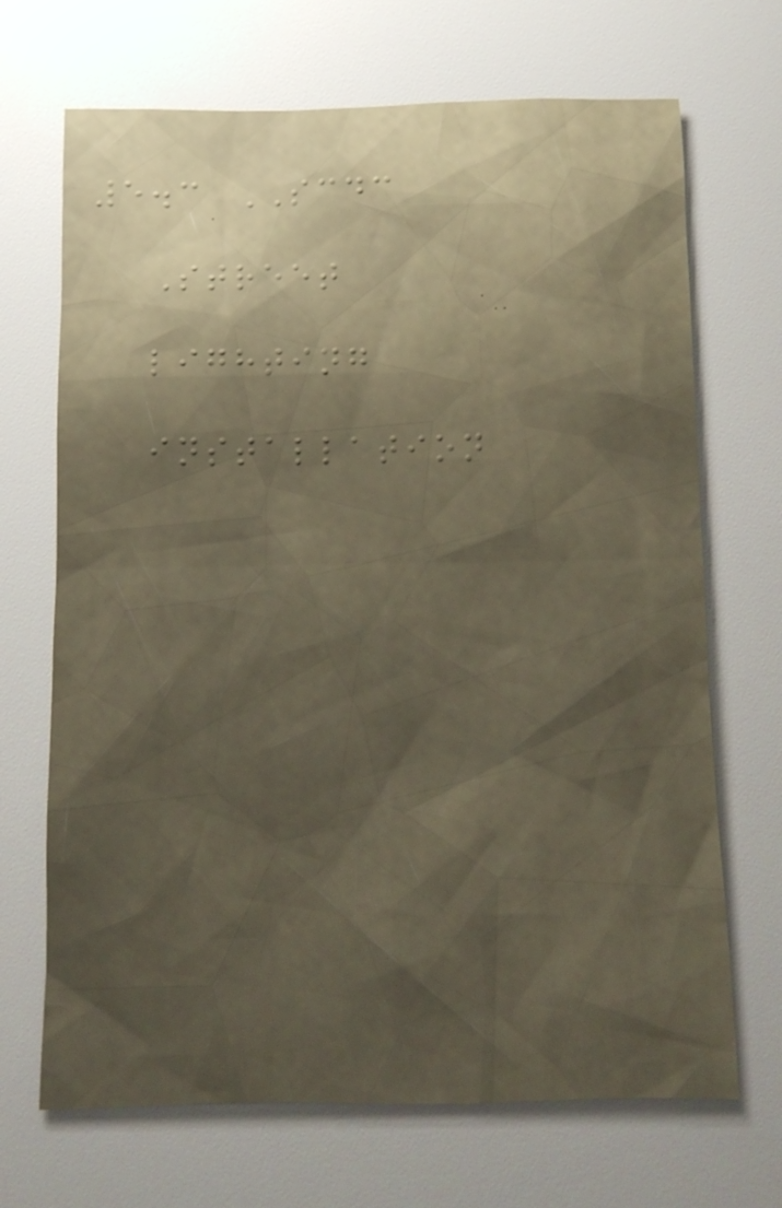5.3 SCDC
Street
lighting
installation
